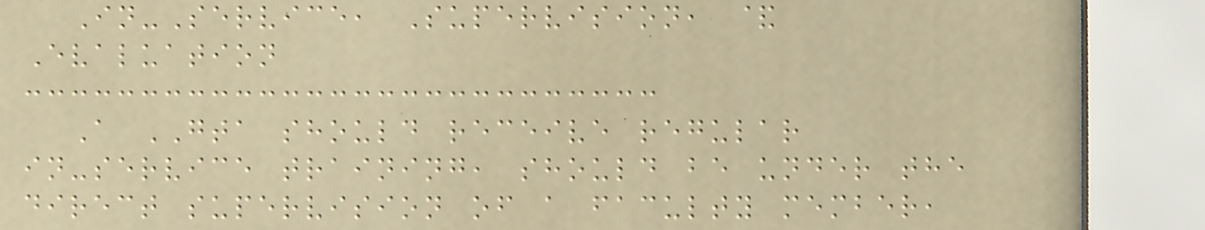In-Service, Supervision, &
Evaluation
A GTA should receive regular
in-service training, should be under the
direct supervision of a faculty member,
